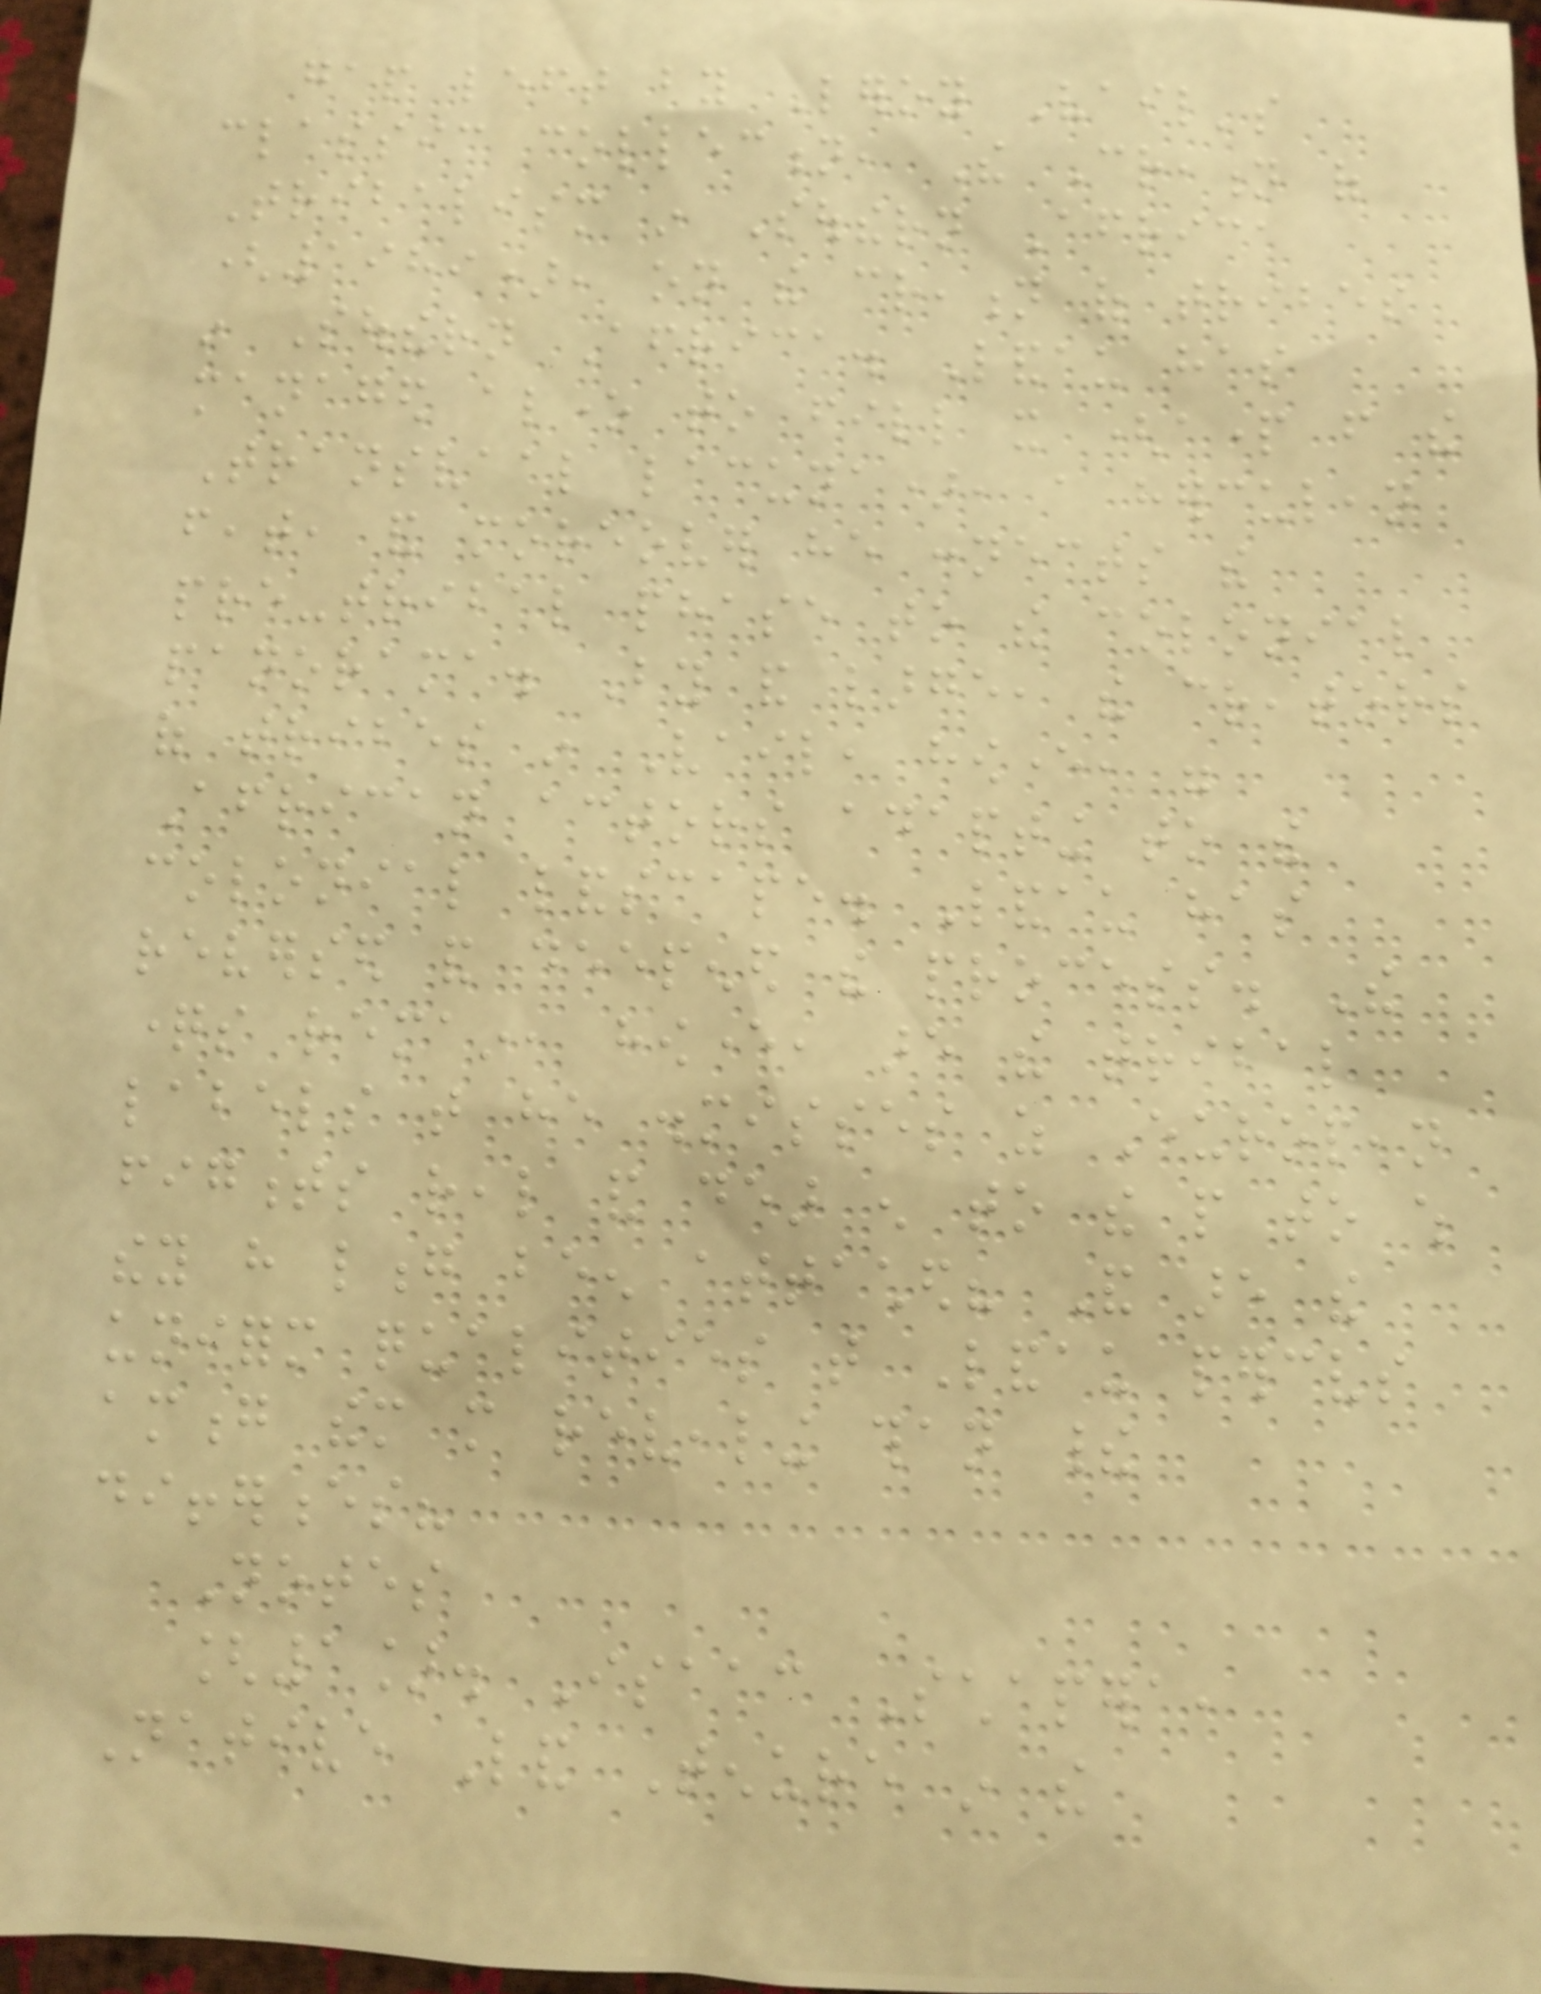gap left by Leroy Vail's
classic collection, The Creation of
Tribalism in Southern Africa
(1989), on the creation of tribes
in Southern Africa. Landau has
managed alone to fill it (apart from the
Transvaal lacuna), a herculean
feat, and moreover he connects the
pre-tribal phase to the colonial
panorama. By and large, the creators
of tribes in Vail, however, were
African actors adapting to the
colonial landscape. Landau has
reversed and deepened the process. The
questions remain, however, are the tribal
labels that he dismisses as European
figments real and dear enough to the people to which
they have long been attached? And are the
uniform qualities that Landau perceives
among them more revealing than their
differences?
Notes
[1]. Isaac Schapera,
Native Land Tenure in the
